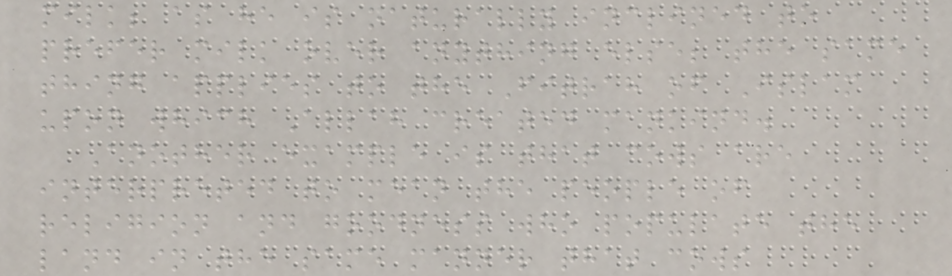milk; as he is naturally inclined to
prefer milk over anything else; the same
thing applies to the Fitrah of Islam
upon which Allah created mankind.
Another example is that cows are
interpreted to mean the people of
religion and goodness who populate the
land in the same manner that cows
